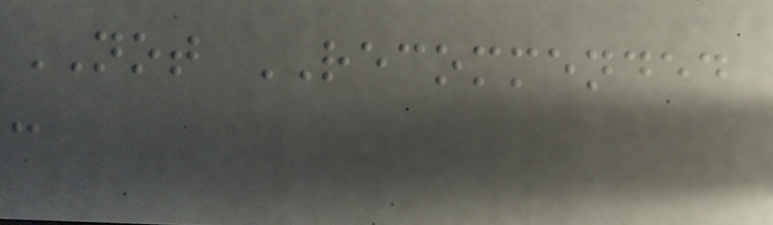NOT RECOMMENDED
-
